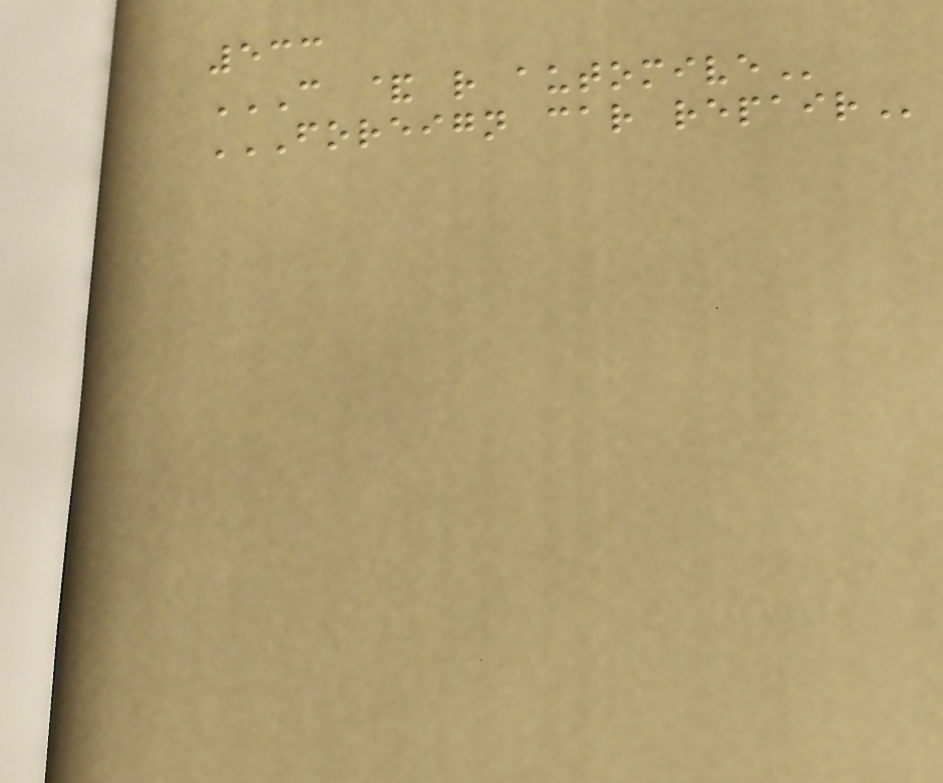533
C & R AUTOMIVE
FOREIGN CAR REPAIR
